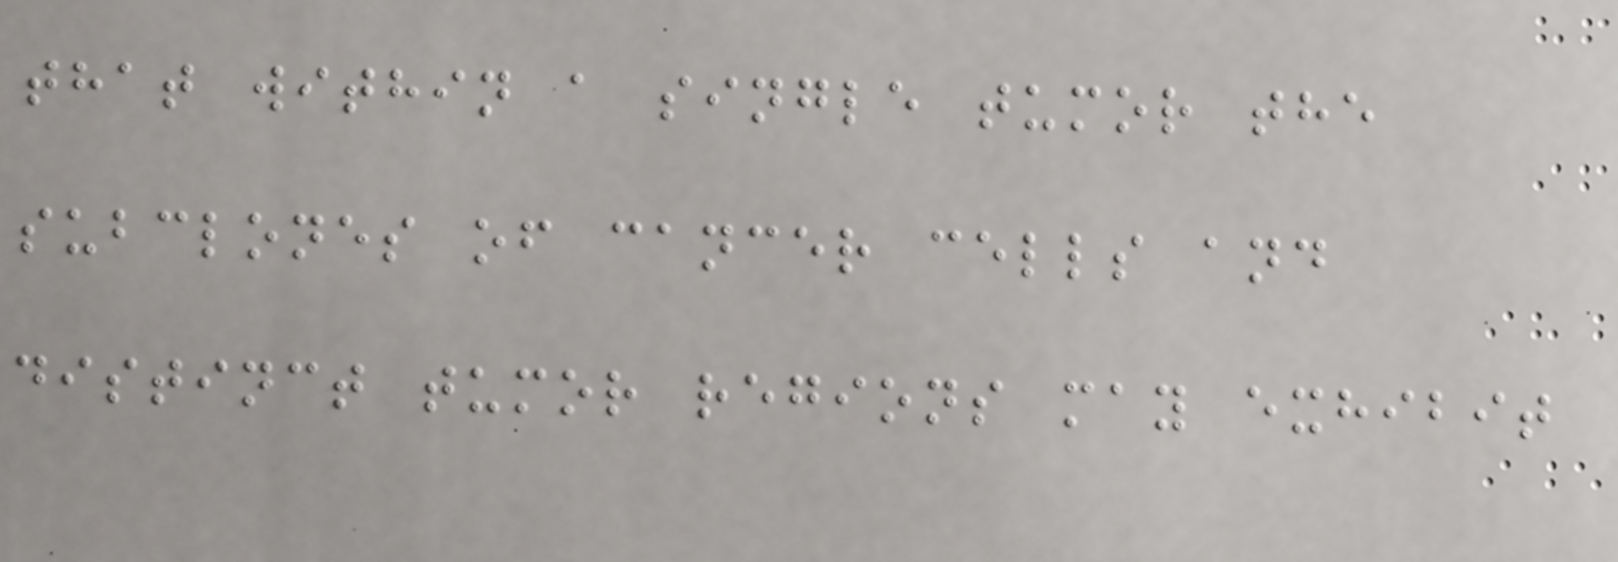that within a single tumor the
subclones of cancer cells and
distinct tumor regions may exhibit
